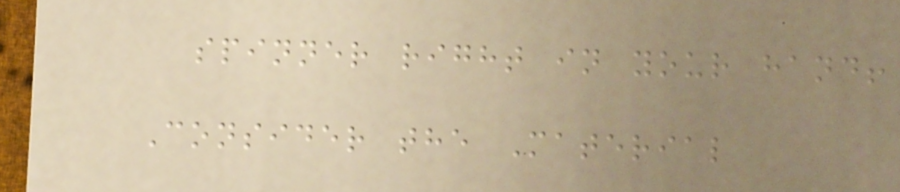spinner right in your hand!
Consider the Material
